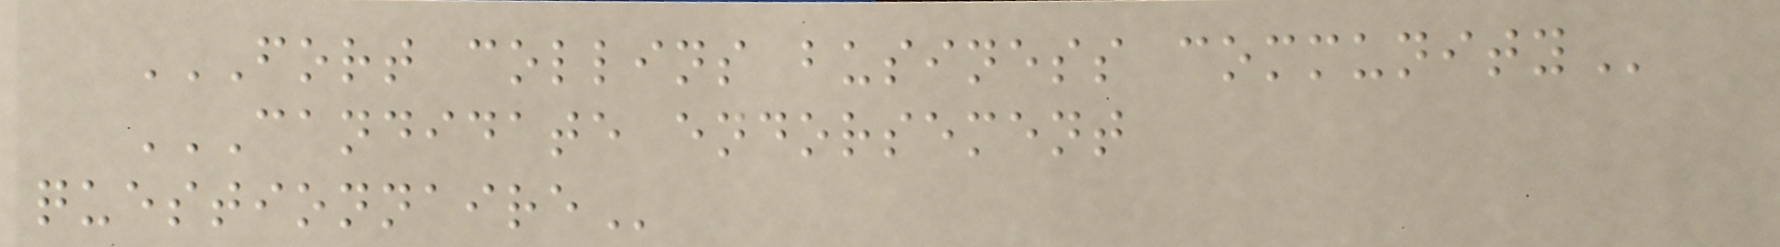FORT COLLINS BUSINESS COMMUNITY
CANDIDATE ENDORSEMENT
QUESTIONNAIRE
